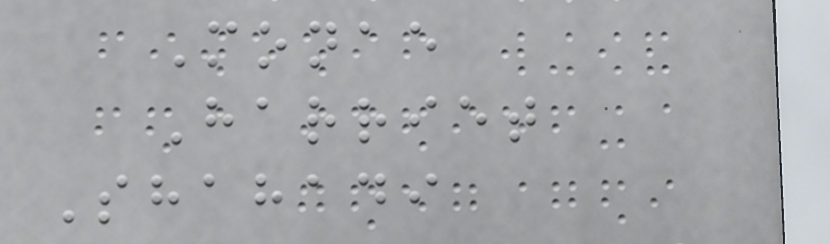Monae
Harriet
Shahadi
